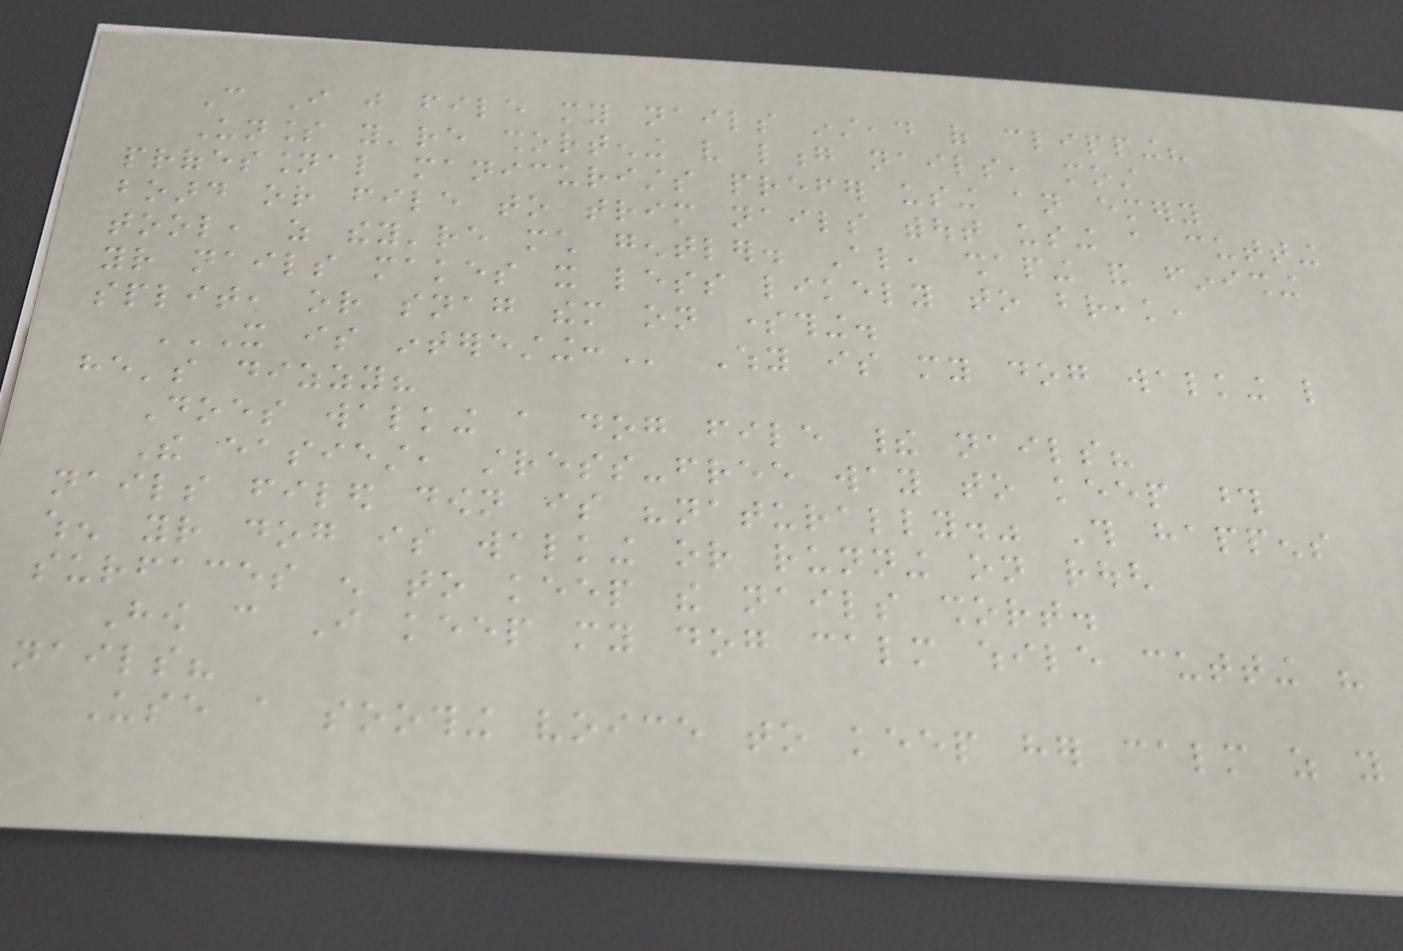Can I just file my nails instead of clipping?
Unless you're shortening very long nails, most
professional manicurists prefer using an emery
board or file to trim nails without using a cutting
tool, as they're much gentler. Also, shaping and finishing
your nails makes it less likely to break,
split, or snag them on something.
IT IS INTERESTING: Why is my dog walking like
he's dizzy?
Does walking a dog file their nails?
The easiest, stress-free way to keep those
nails filed down is "naturally." This happens
when your dog is walking or running on rough
surfaces enough to keep the nails short.
How can I keep my dog calm while cutting his
nails?
Use a soothing voice to keep her calm as you
